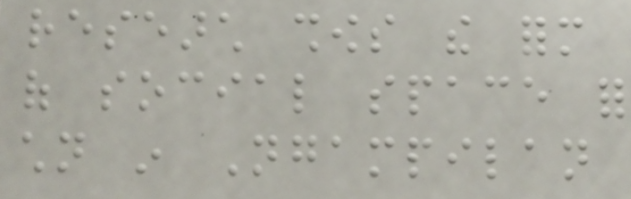research shows the form
of social space for
children in Ngampilan
